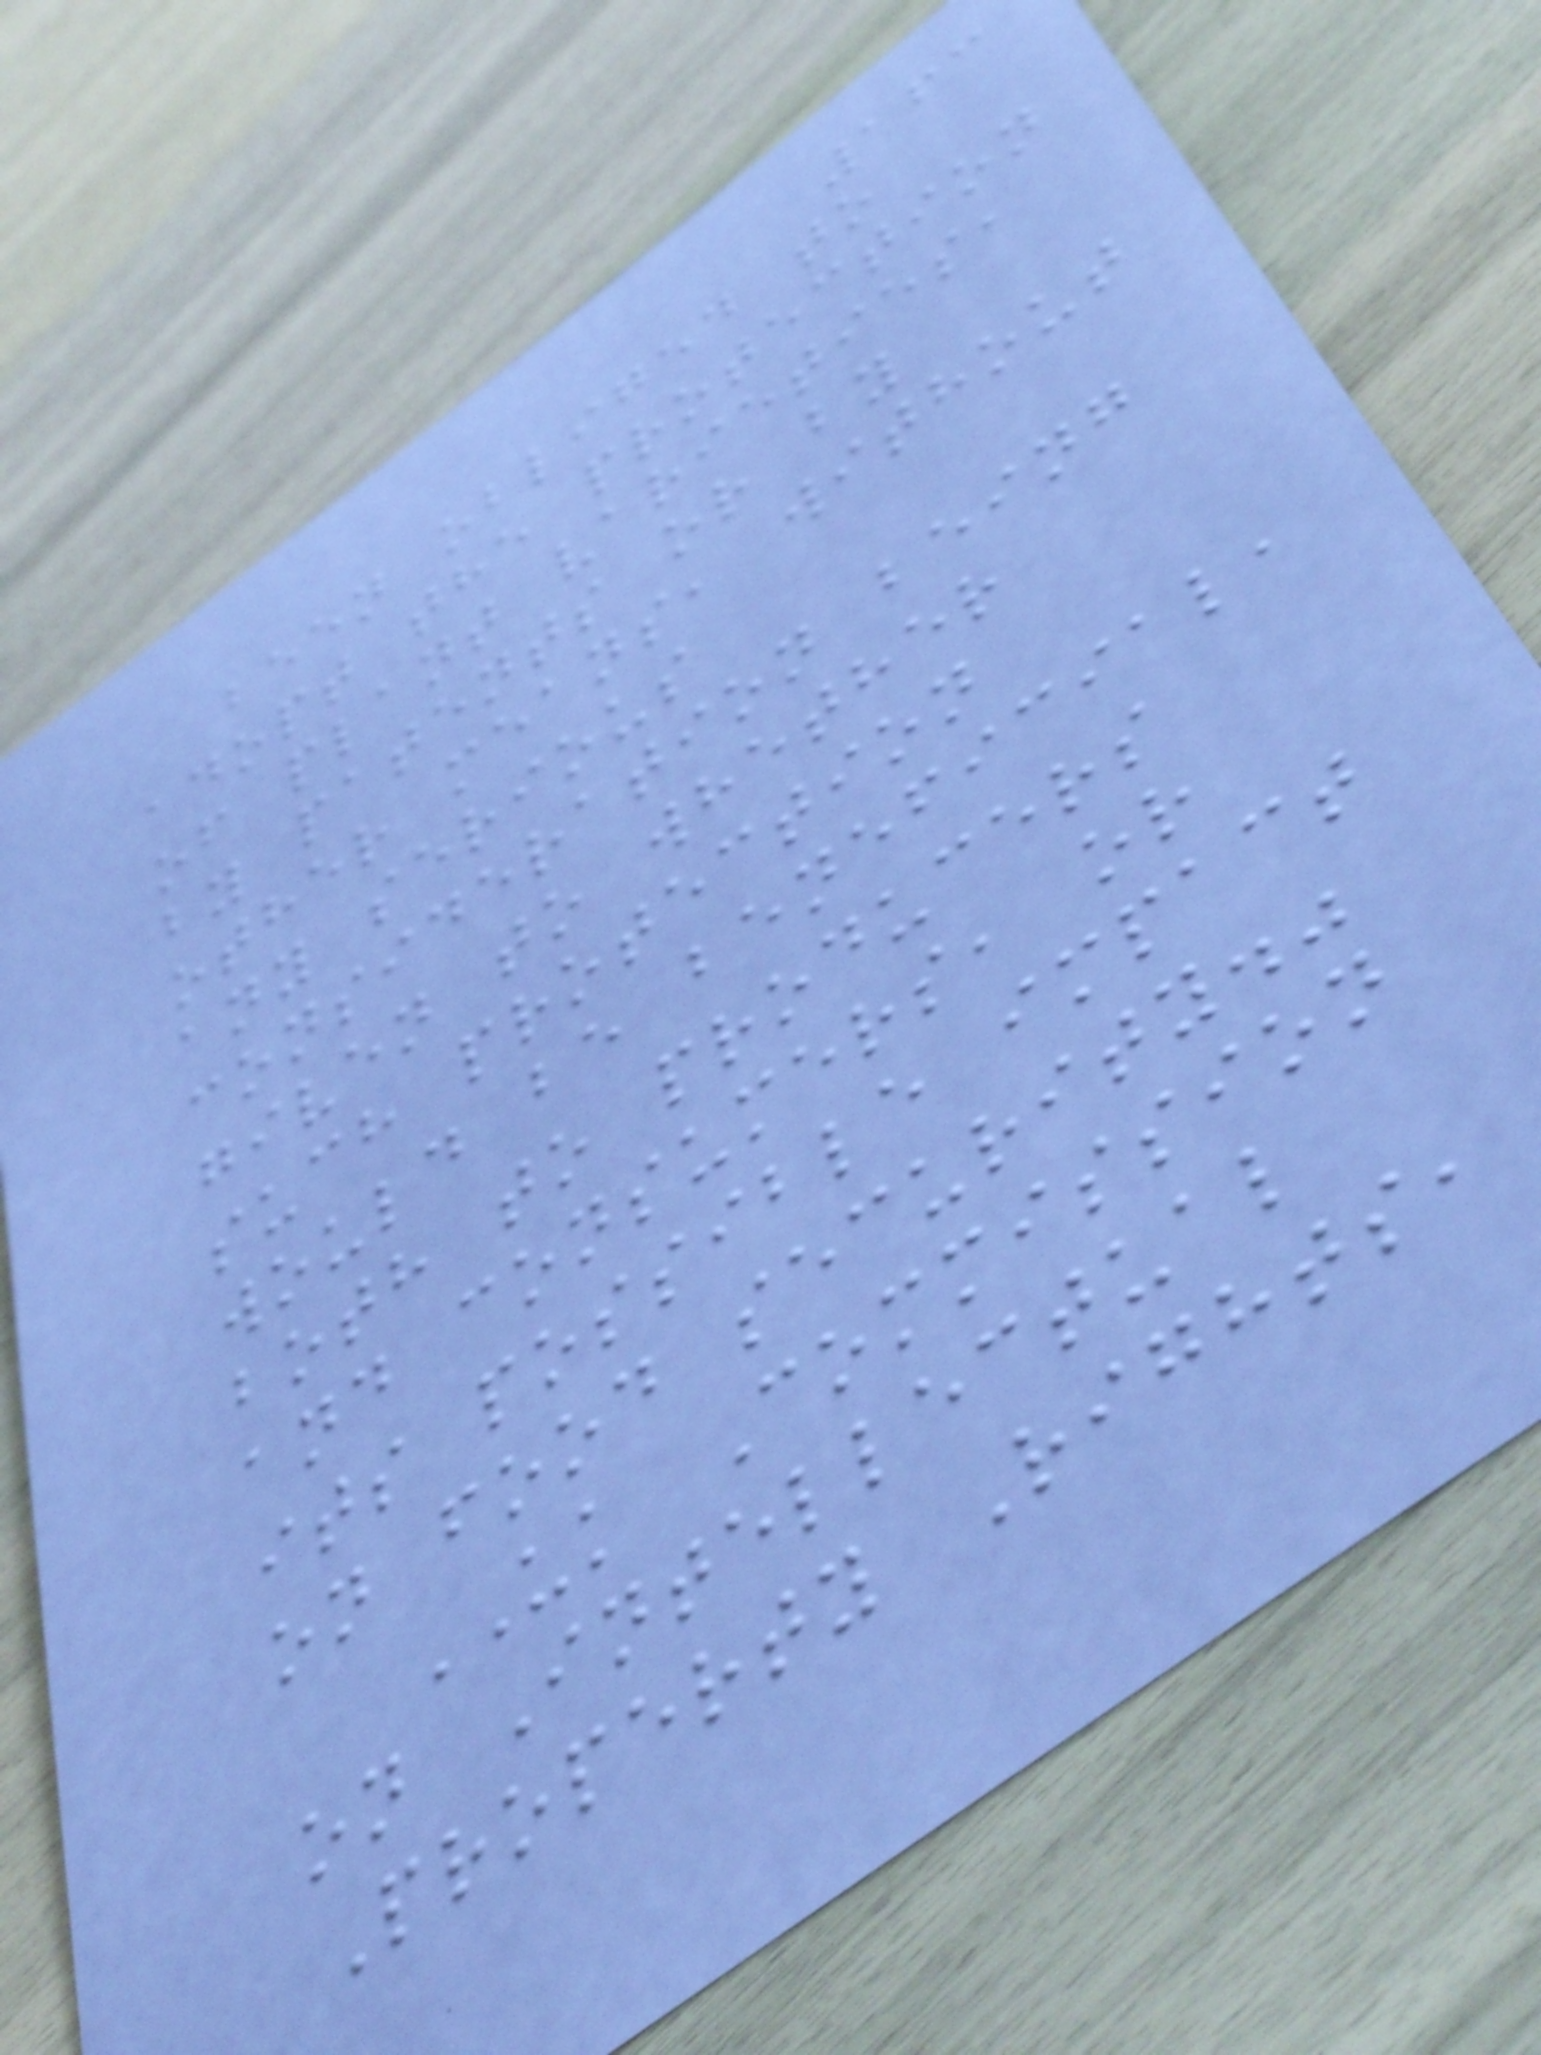163
been obliged to
adopt the protection
of plant varieties,
by patents or by
other means, without
any serious
consideration being
given to whether
such protection
would be beneficial,
both to producers
and consumers, or
its possible impact
on food security."
UK Commission
on Intellectual
Property Rights,
